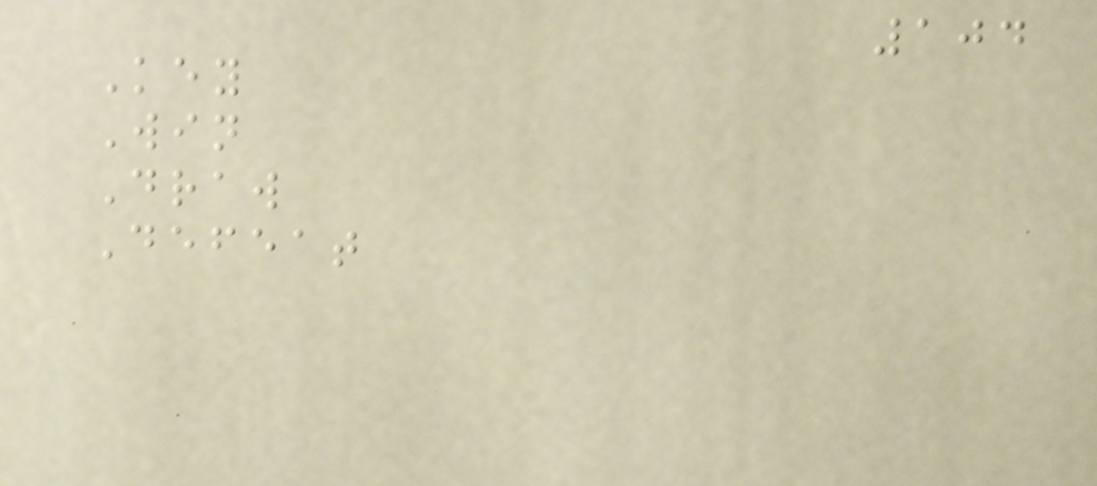104
Key
Win
Draw
Defeat
